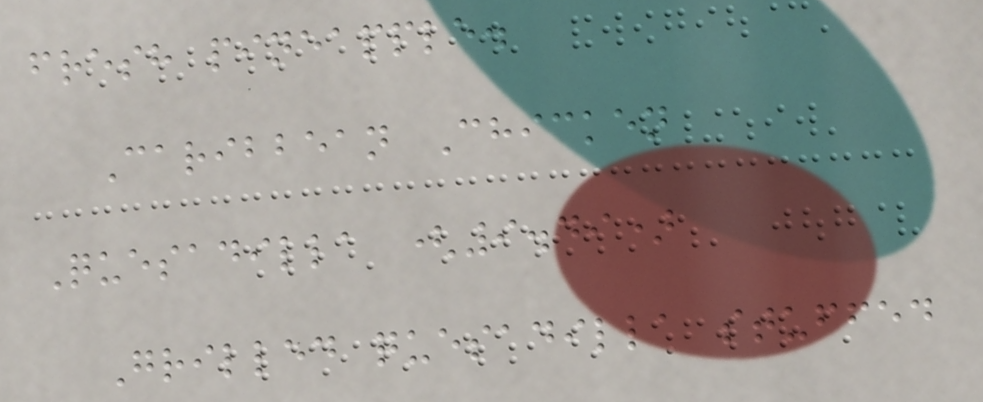fresh pineapple.
Caribbean Chicken
Quesadilla (9.49)
Grilled quesadilla stuffed
